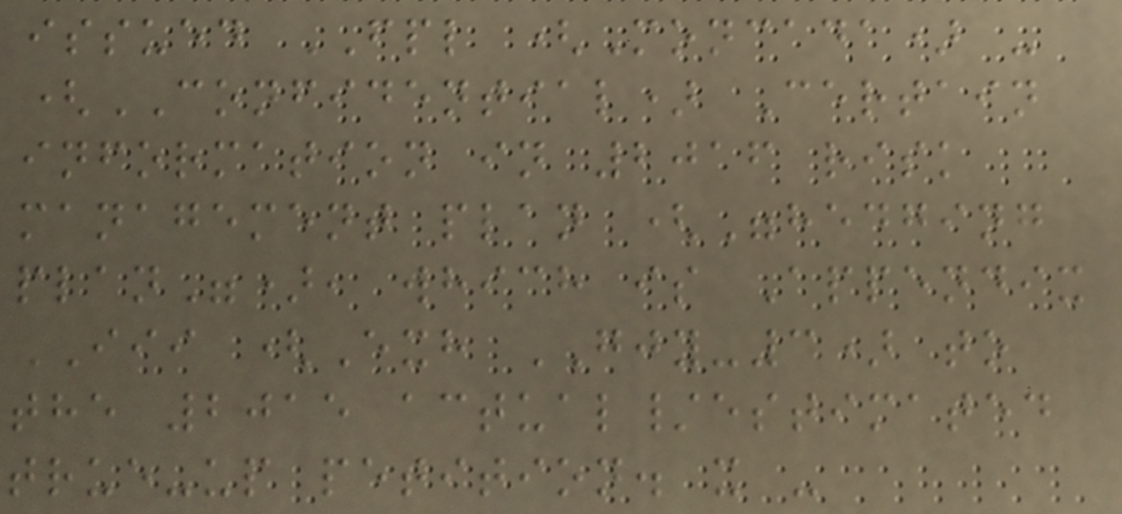issued FPL (Moncada) -
(CONFIDENTIAL) Certain
information in 2016 risk
management plan ("hedging
plan"), which is Appendix
III (Exh GJY-3) to
the 2015 actual/estimated
true-up petition. x -
